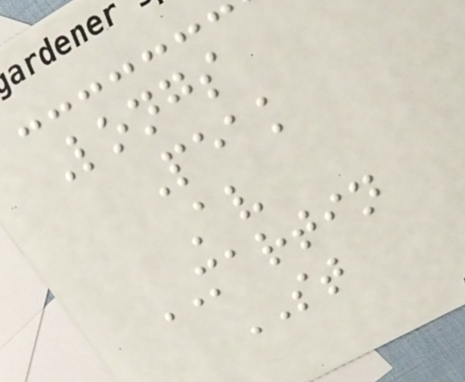Longs
Peak
Av
MARTIN
ST
